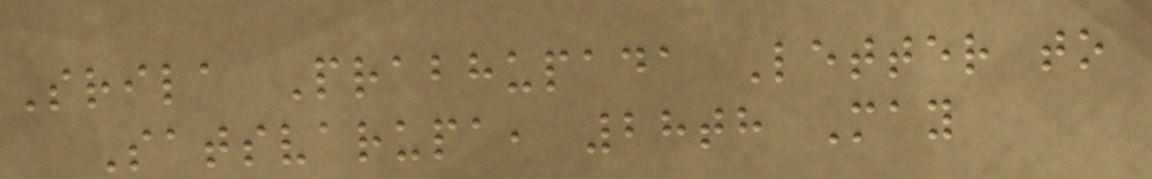Srila Prabhupada Letter to
Satsvarupa, 28th May
